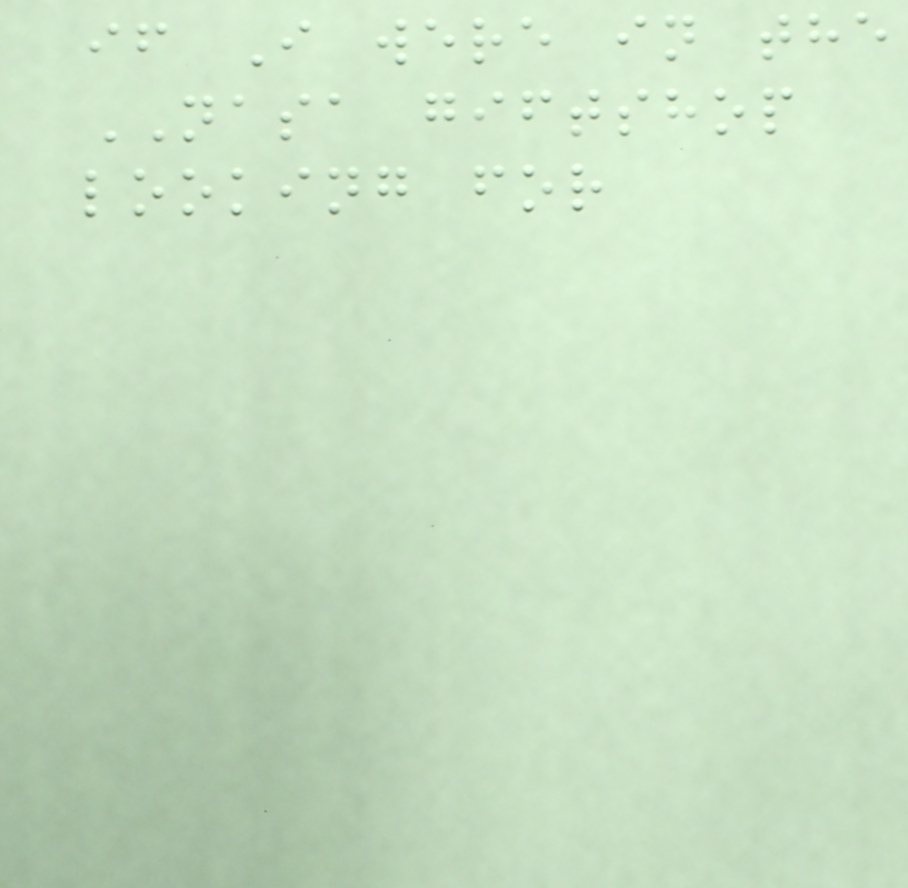if I were in the
NASA giftshop
looking for
